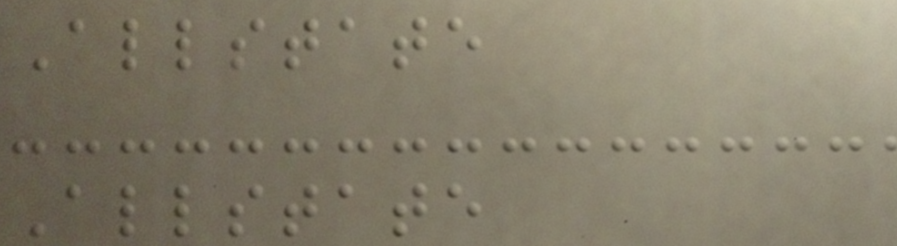Allstate
Allstate
